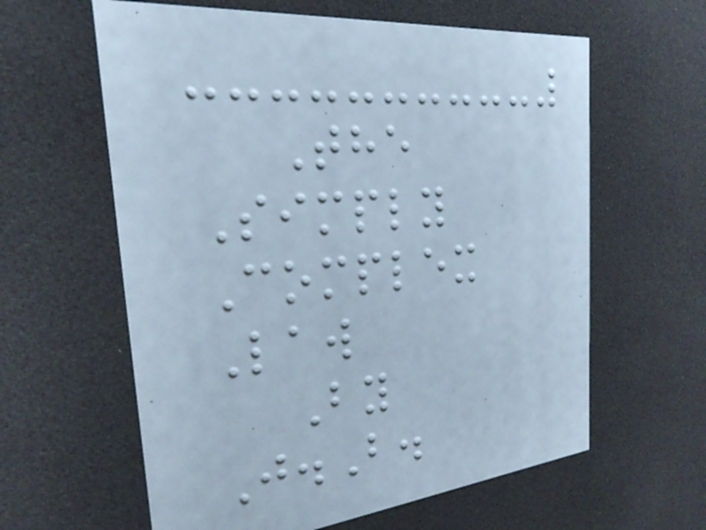The
Simply
Complex
Law
By
J.B.
